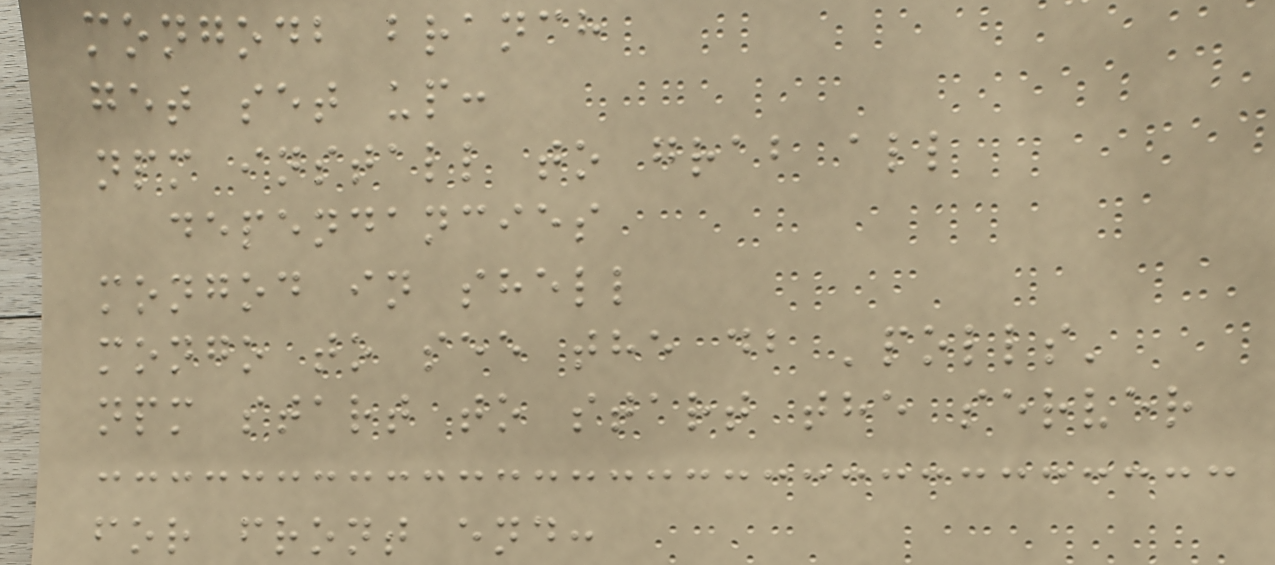mongodb branch
get set up:
npm install to grab all
dependancies
mongod in shell
mongo to see the db 'polls'
npm start to start the server
for front end:
